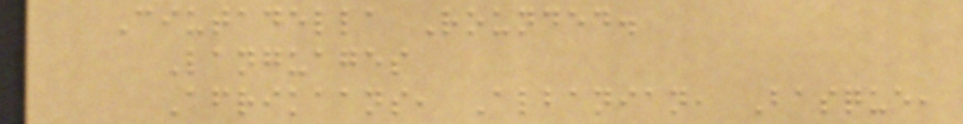Ciutadella Rounded.
Languages
Afrikaans, Albanian, Basque,
